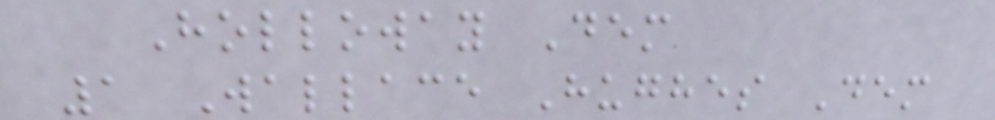Holloway Dem
1 Wallace Hughes Dem
